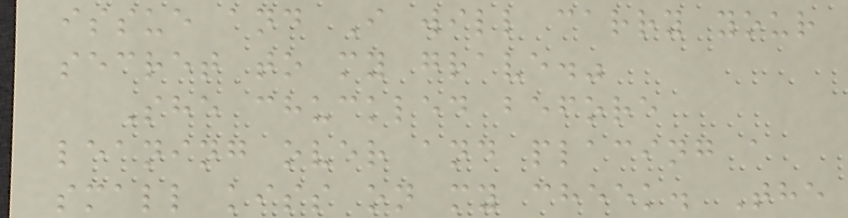issue and I will carry your
secret to my grave."
She chuckled before
leaning over and placing a
small kiss on my cheek. The
